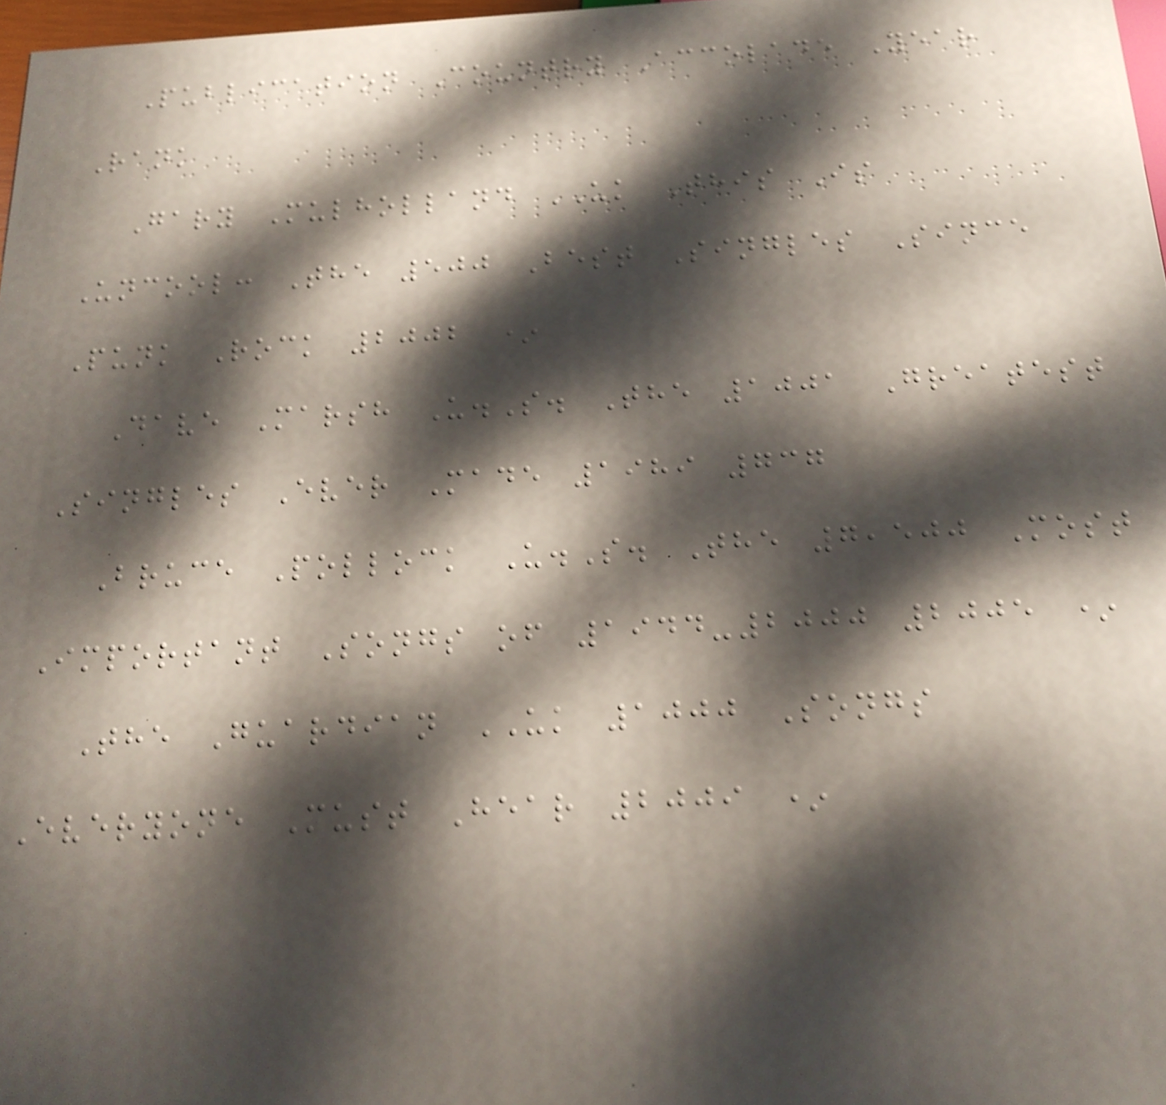Publication Country Accolade Year
Rank
Gary Mulholland UK This Is
Uncool: The 500 Best Singles Since
Punk Rock 2002 *
Dave Marsh U.S. The 1001 Greatest
Singles Ever Made 1989 737
Bruce Pollock U.S. The 7,500 Most
Important Songs of 1944-2000 2005 *
The Guardian UK 1000 Songs
Everyone Must Hear 2009 *
